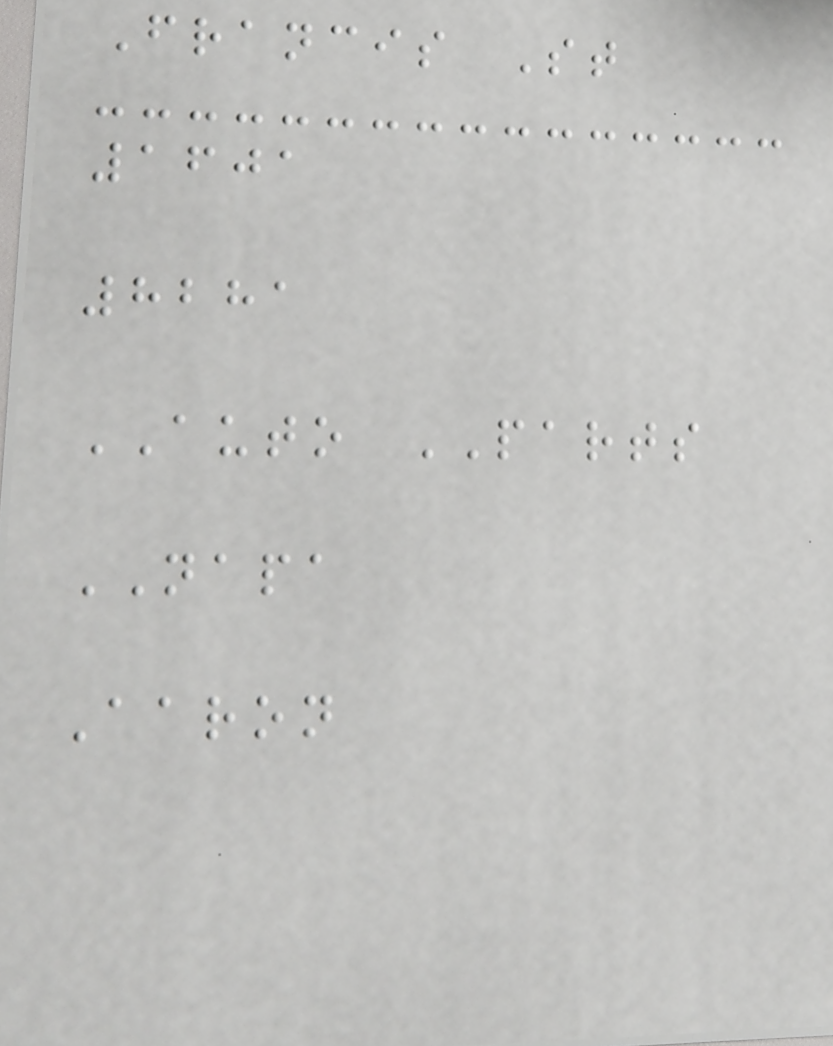Francis St
1601
8281
AUTO PARTS
NAPA
Aaron
